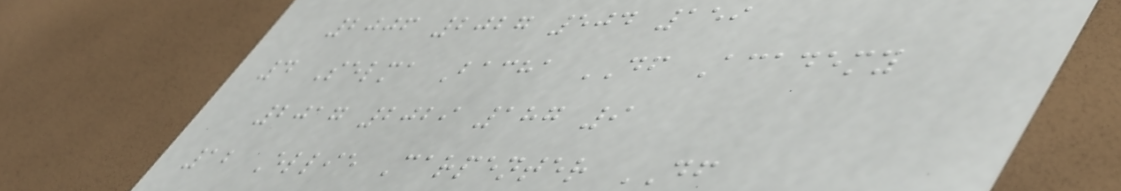2006 2027 504 159
4 Selma Bacha DF Academy
2017 2029 187 9
12 Ellie Carpenter DF
